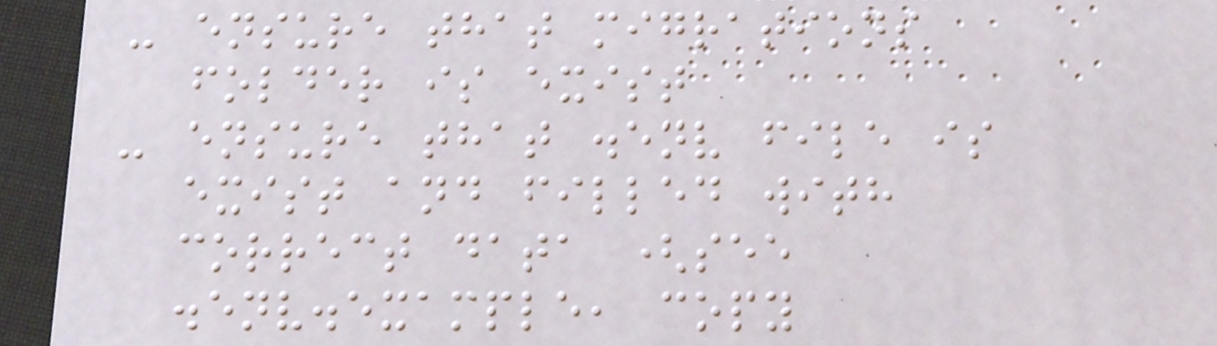- ensure that migrations
folder is exist
- ensure that .env file is
exist and filled with
correct data (see
.env.example, copy
